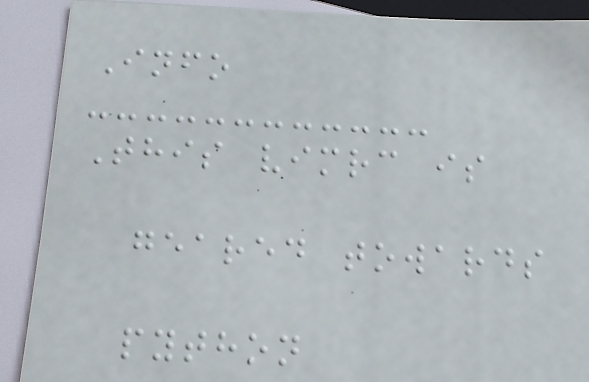Info
This vimrc is
geared towards
python
